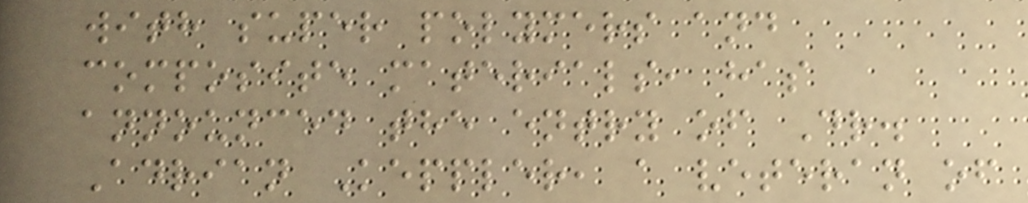with super polymers and
composite materials, has
announced the entry of Dr.
Adrian Keppler, a veteran of
